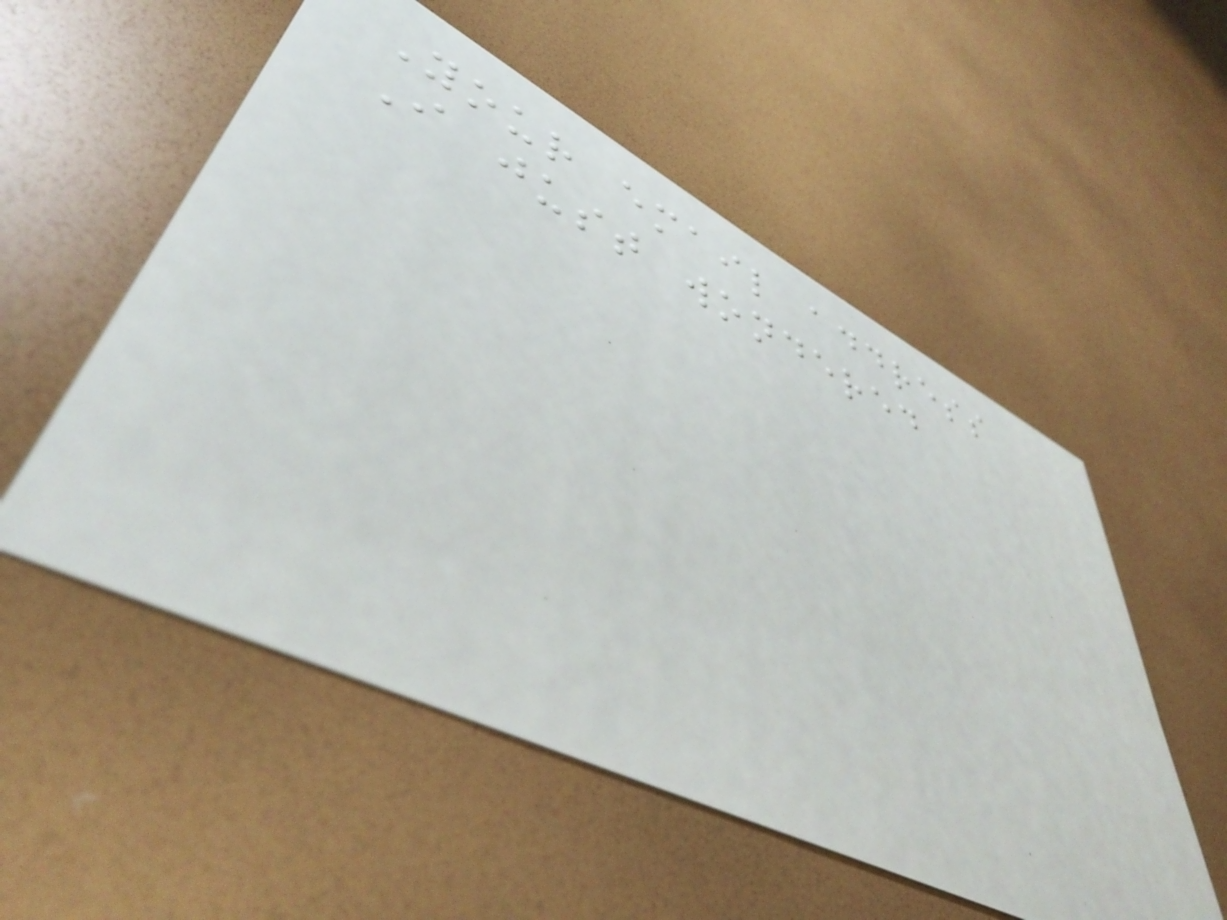Your email address
I just wondered
